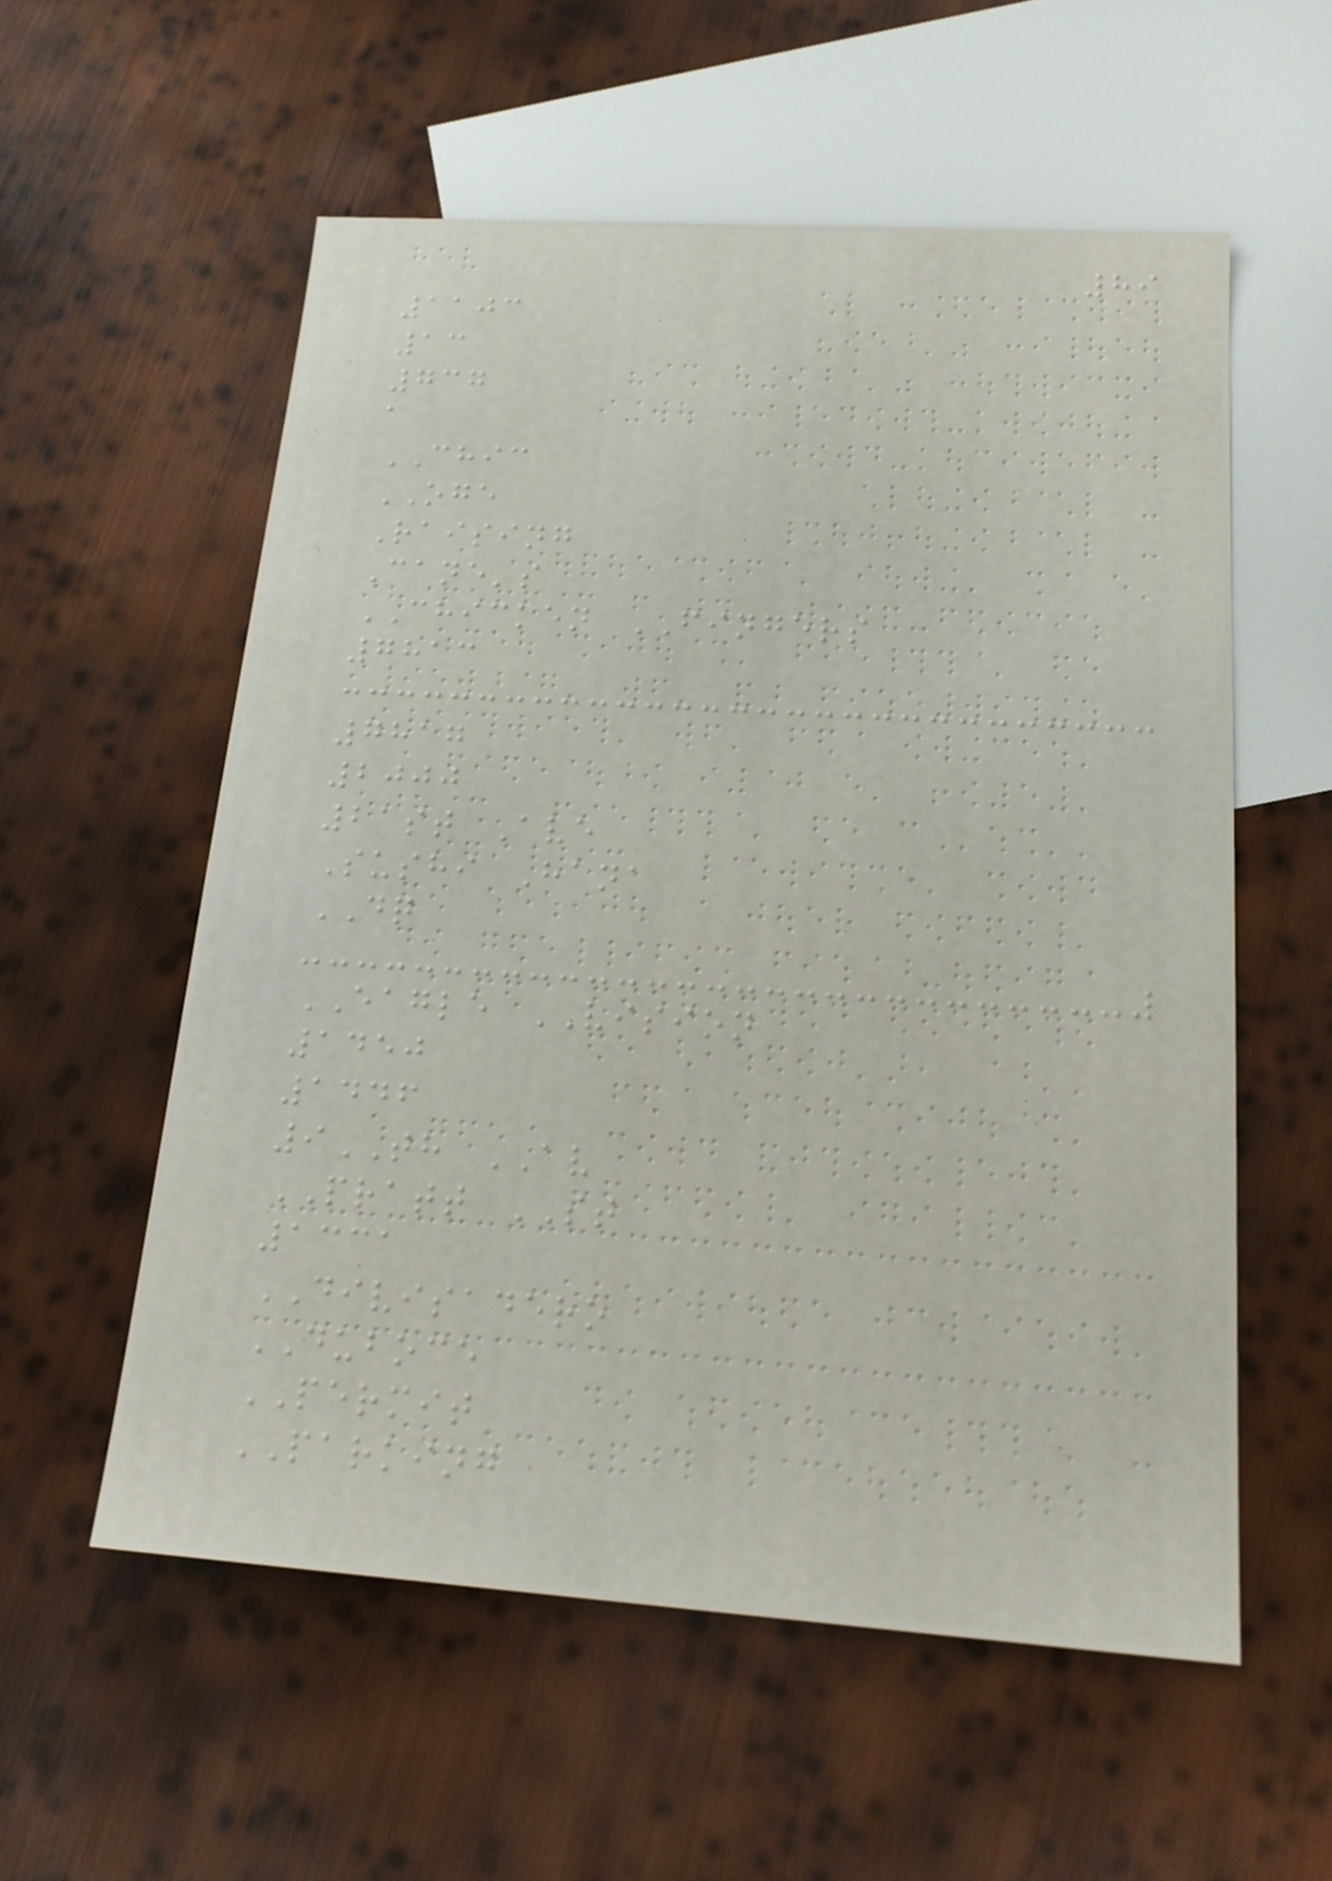89
1103
13
737
a
CHIC
OGE
Raising
Cane's
CHICKEN FINGERS
7813
7817
2000
21st Ave
Sushi Hana
DQ
EAGLE VISION
1450
1446
9TH AV
PRATT ST
1331
DIVISADERO
DUBOCE
PERMIT
PARKING
